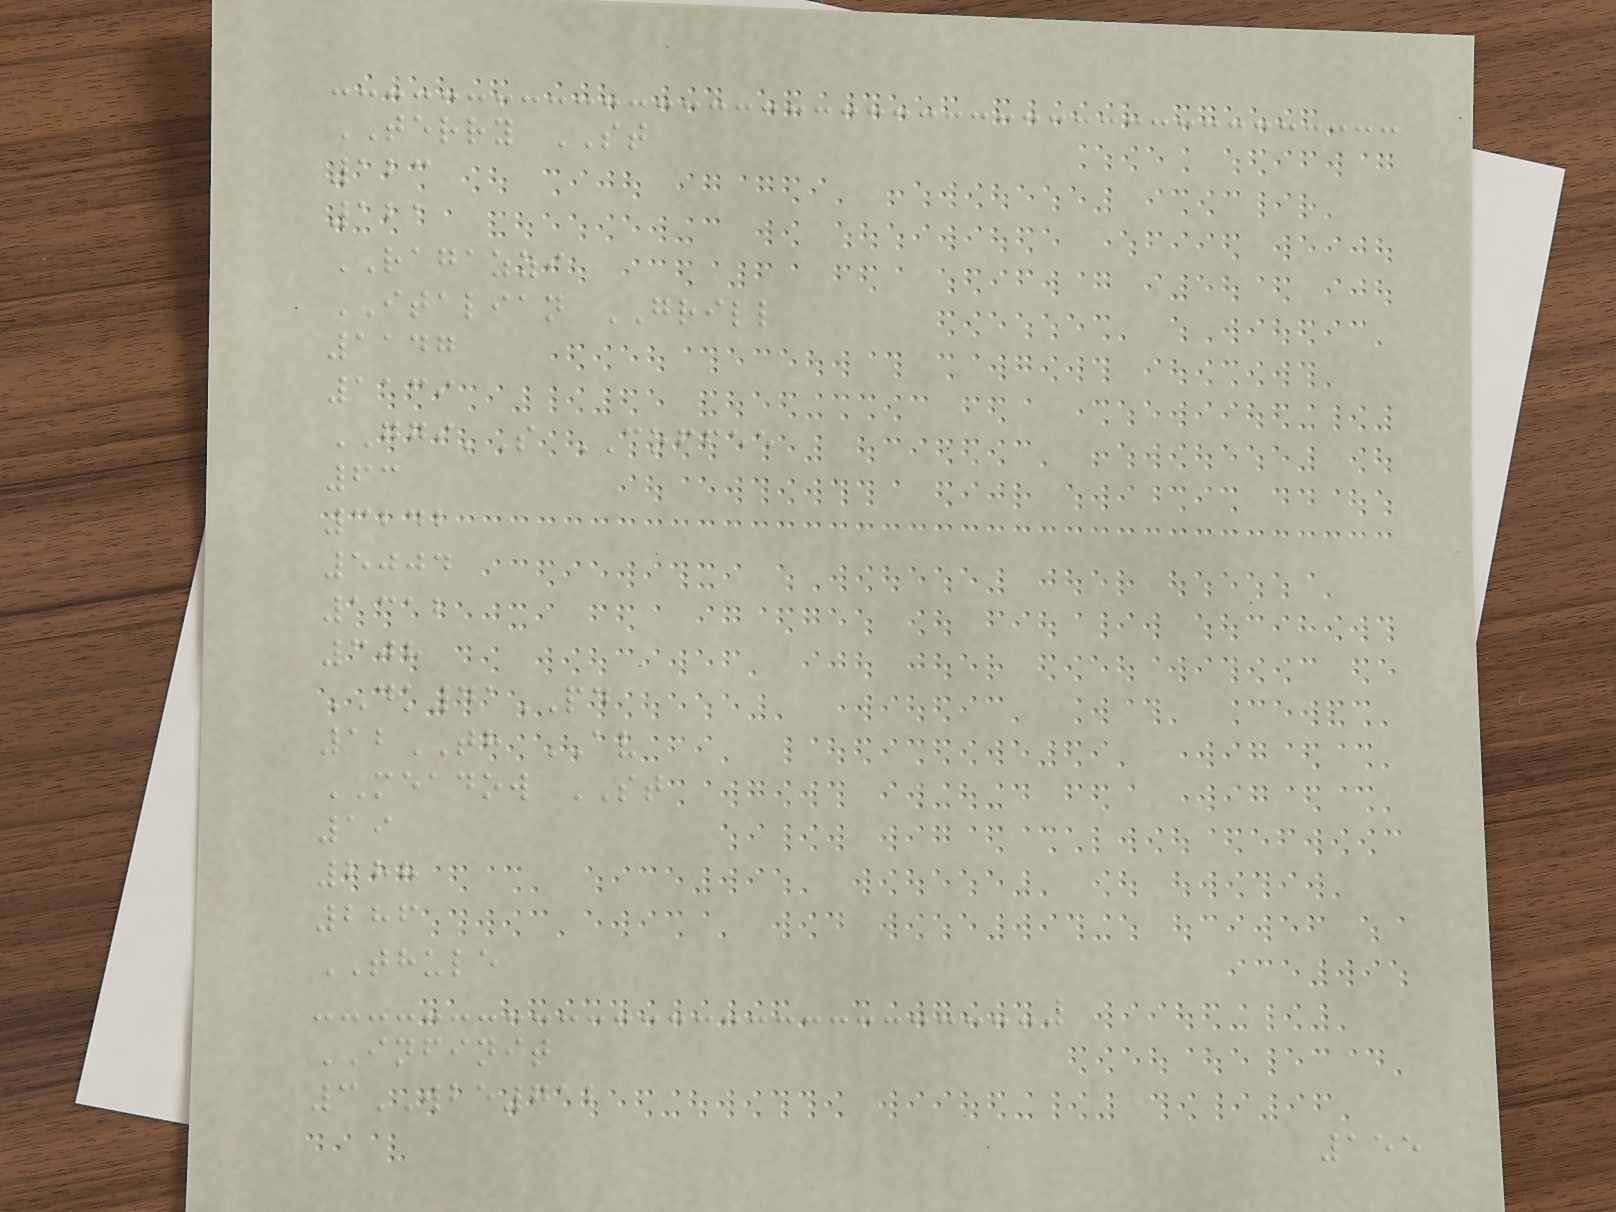TERRY ST
123
121
RAGAZZI
ITALIAN GRILL
1147
1139
GGI'S COFFEE
63
3242
5004
1312
308
DK41PD
12TH AV
MEADOW ST
19
288
286
THULE
INFINIT
3WBE712
155
